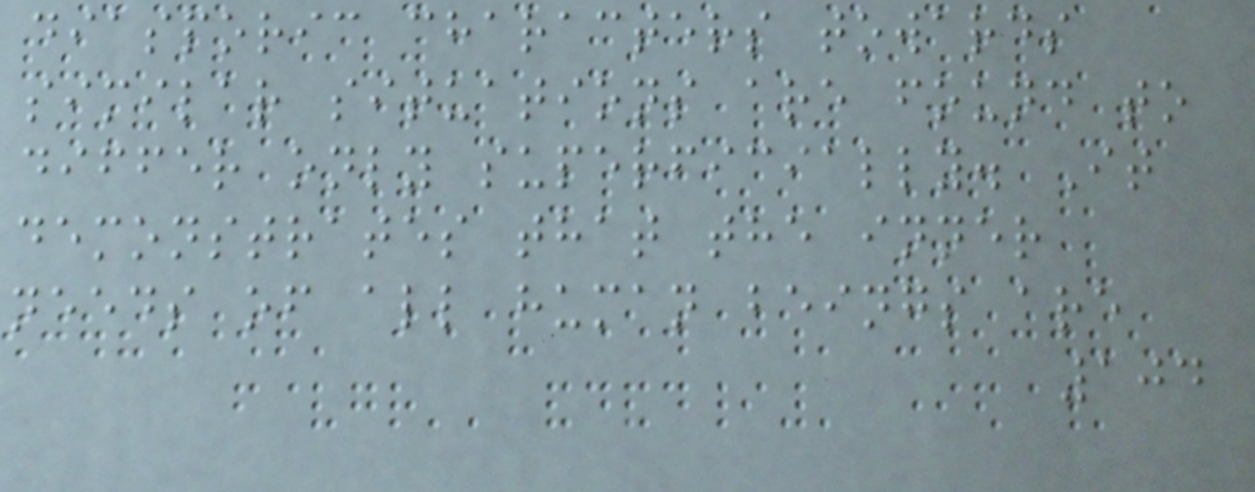diasporic characters towards
similar situations are found to
differ only superficially. It
demonstrates that the inner
needs of all human beings are
104
